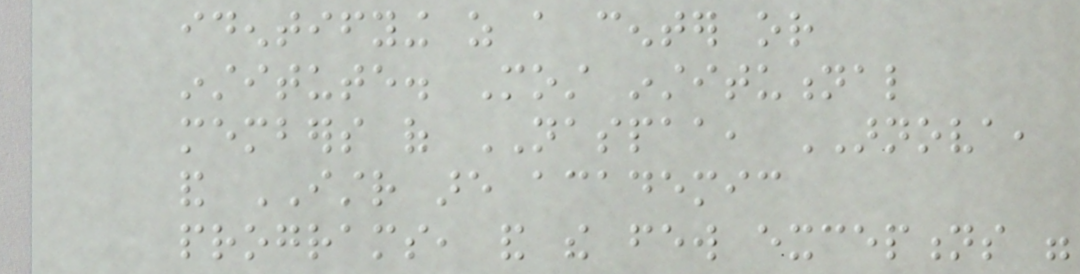identifying as a center or
institute. Most institutional
members of NASPAA, ARNOVA,
and ISTR are academic
programs, and the few exceptions were
